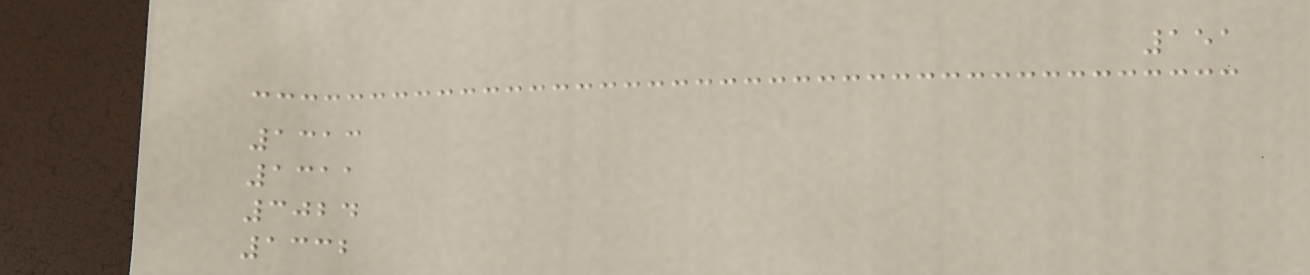151
1313
1311
3024
1332
